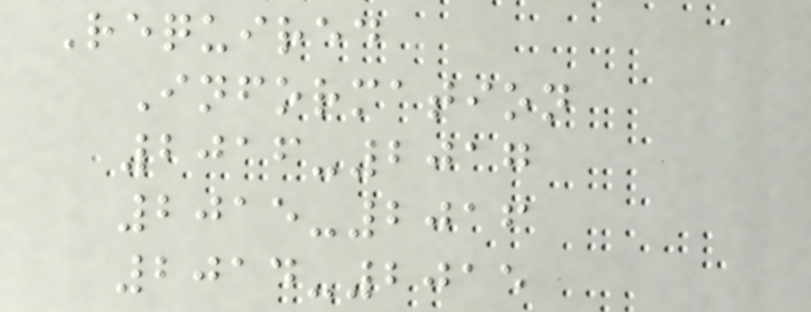Required
Information
2016-2017
2015-2016
2014-2015
